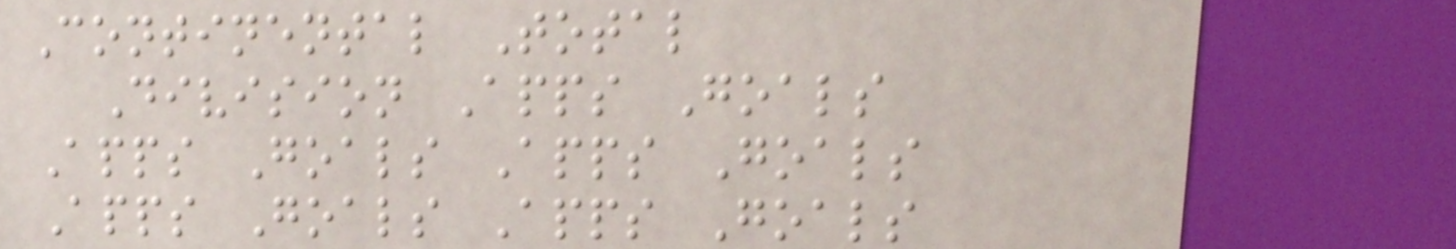Continental Total
Division Apps Goals
Apps Goals Apps Goals
Apps Goals Apps Goals
